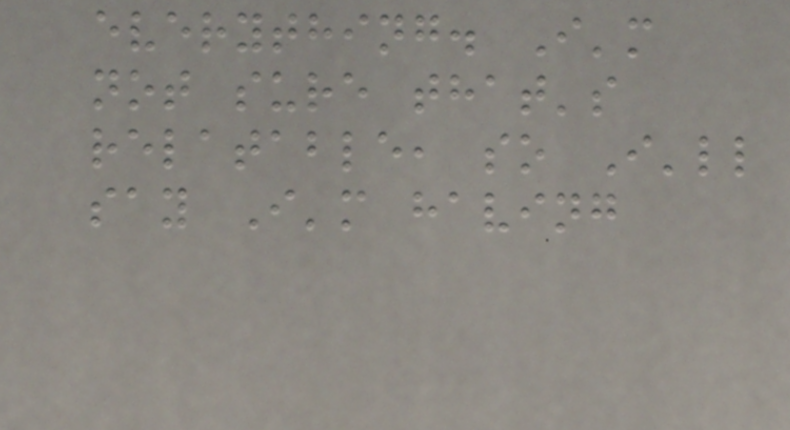everything. I'm
not sure that's
relatable, so I'll
say I'm having
